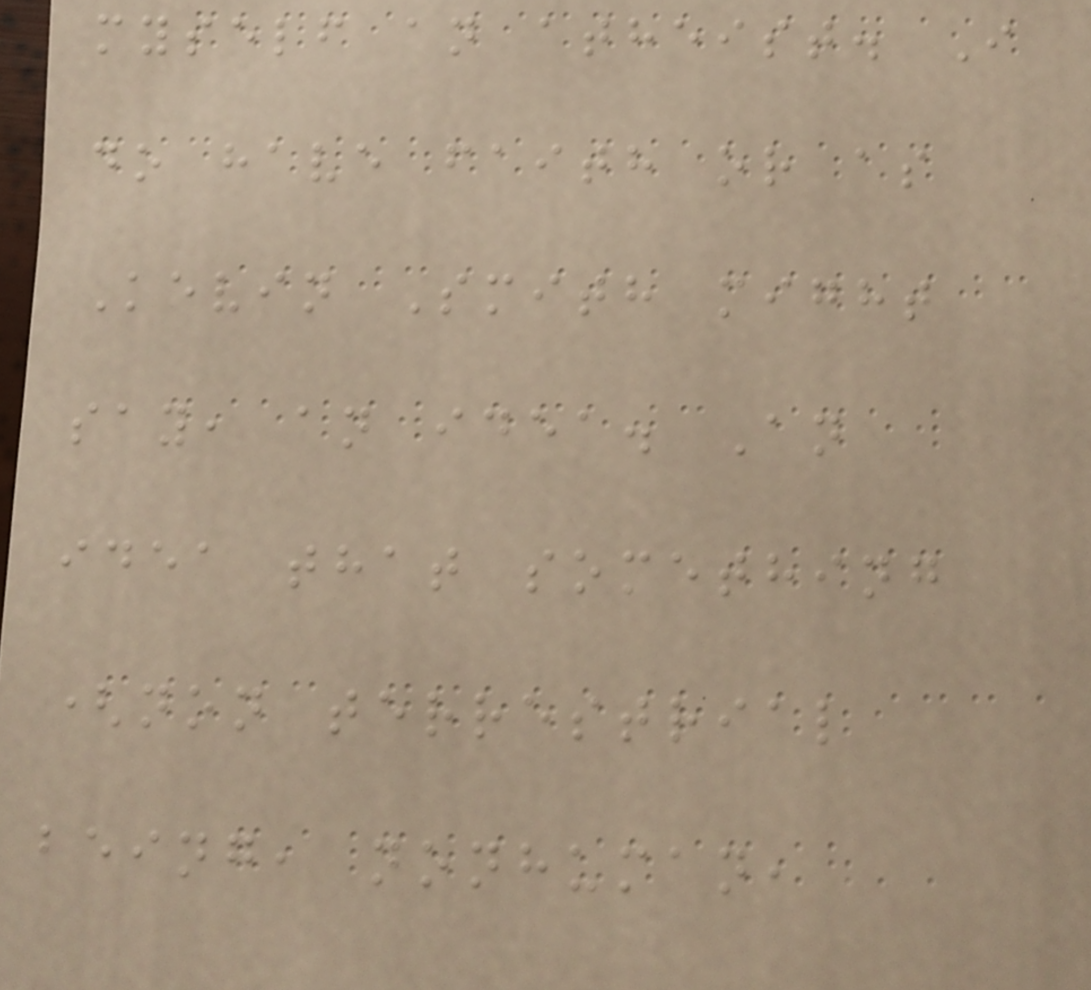myself an atheist. I
do have faith or as
Kevin Smith might
say, an idea. An
idea that something
(non terrestrial
being, nonhuman,
